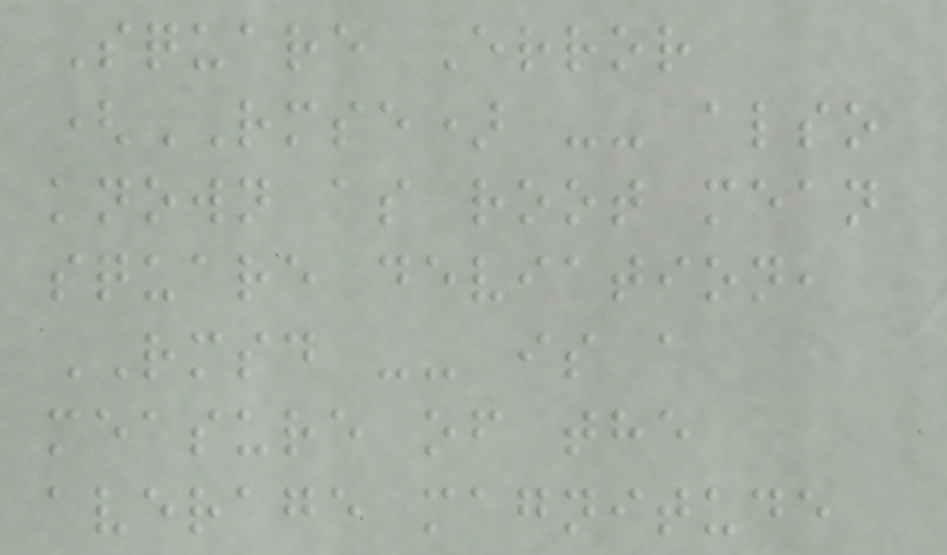Square Error
(RMSE) -- also
known as root mean
square deviation,
RMSD -- is a
measure of the
average magnitude
